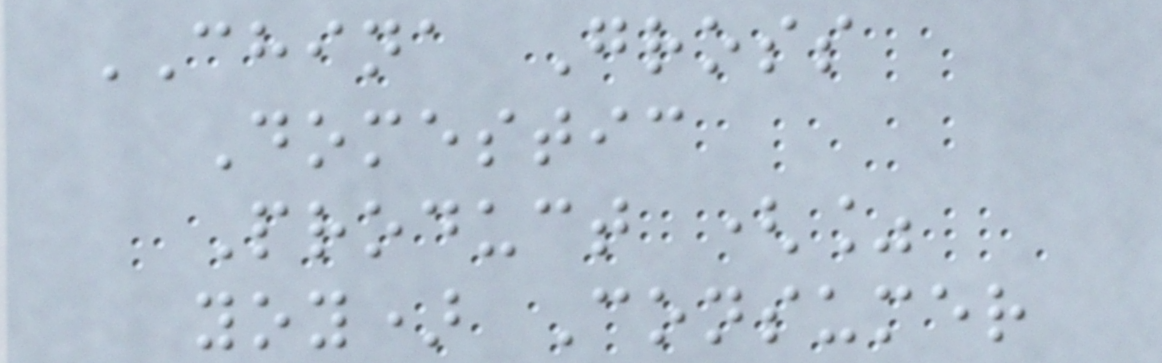CHINA Gross
Domestic
Product (%
yoy) Consumer
